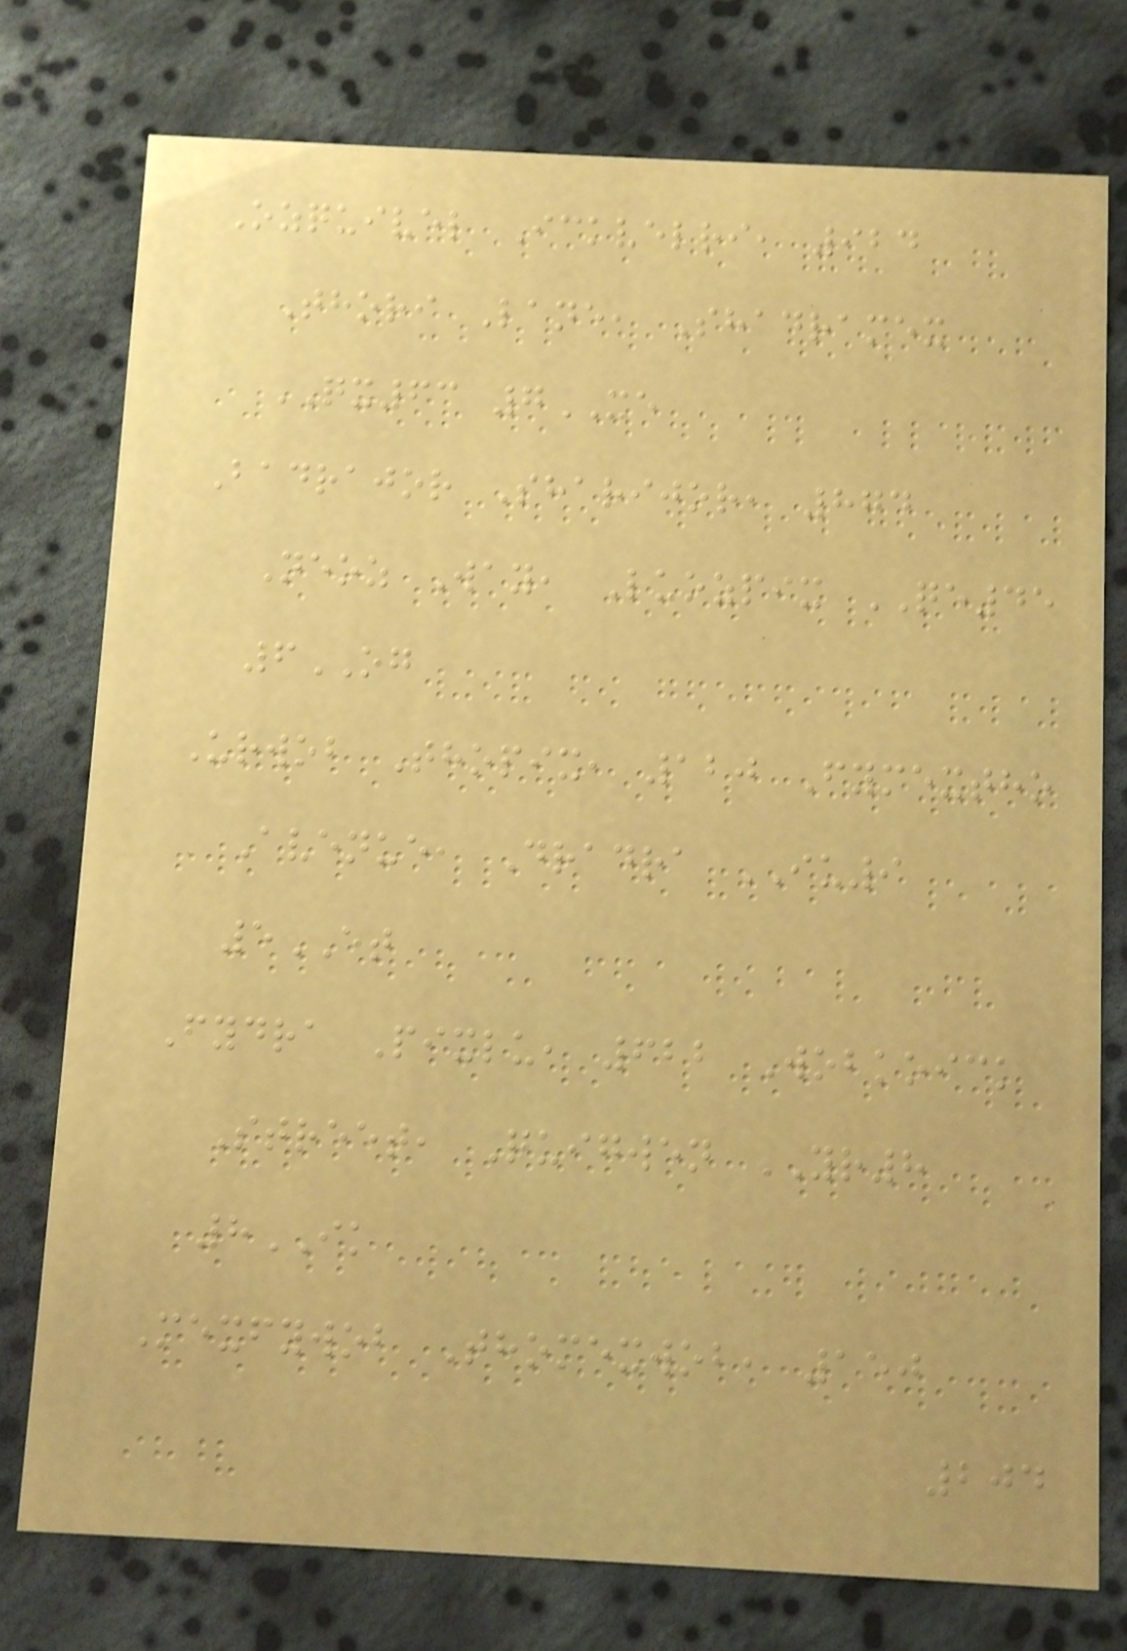Ozquivel Ickvelri, 924
Thori Lane, Shadramex
QX63 7XE
Badrajor Sharijor, 874
Neoz Way, Luozpix QE45
6OG
Urwob Thopix, 120 Fymextho
Avenue, Dradra IU9
5ET
Fydra Pixlu, 622 Wobkoick
Street, Quigwen YR8
8IK
Mexfywob Thomexwob, 150
204
